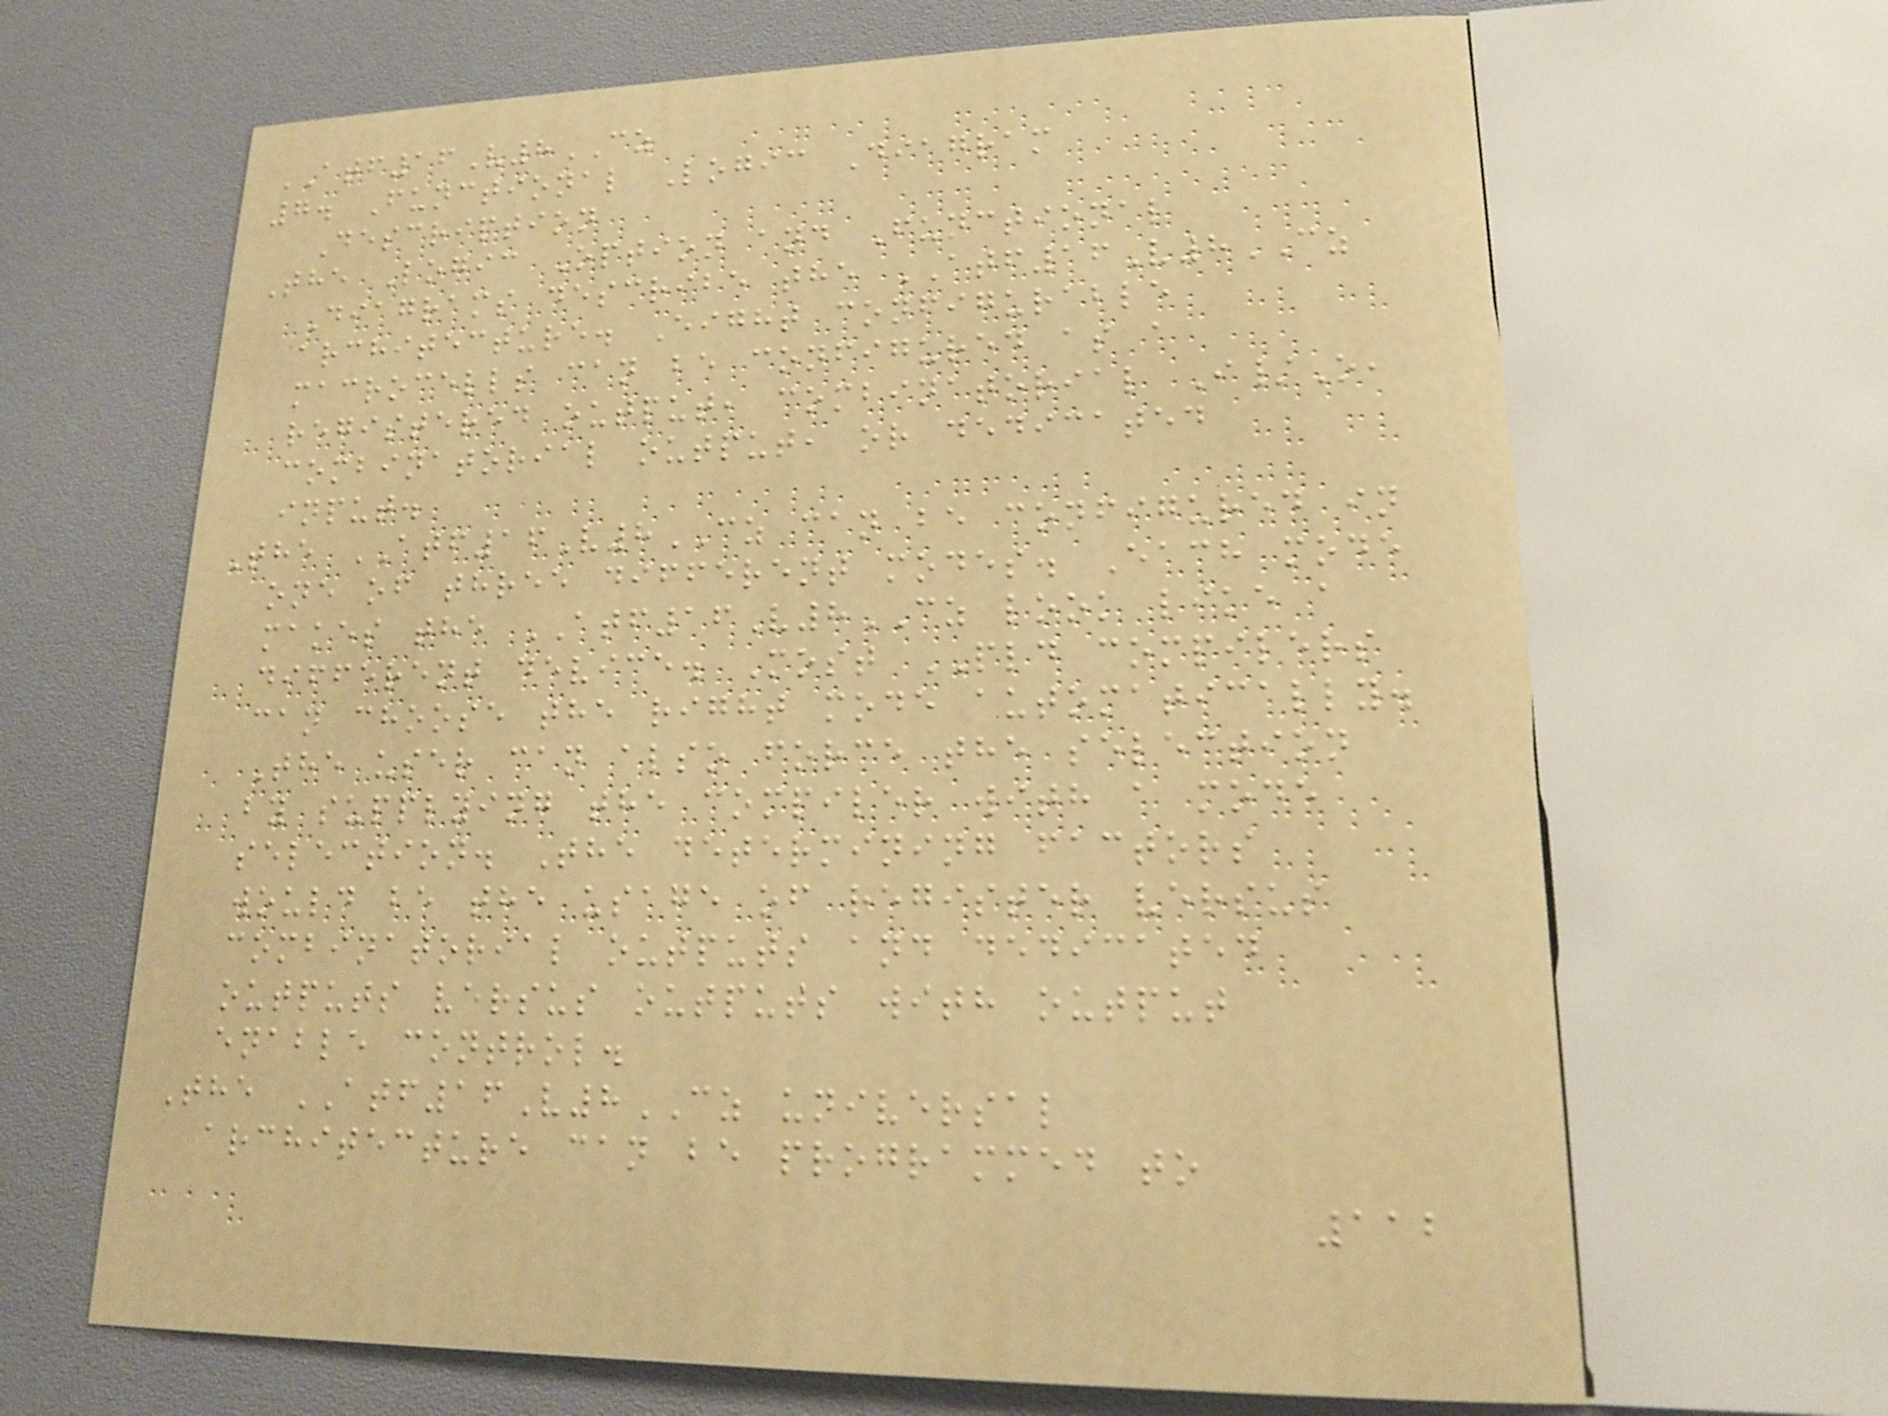ATF16V8CZ
7. Functional Logic Diagram
Description
The Logic Option and Functional
Diagrams describe the ATF16V8CZ
architecture. Eight configurable
macrocells can be configured as a
registered output, combinatorial I/O,
combinatorial output, or dedicated
input.
The ATF16V8CZ can be configured in
one of three different modes. Each mode
makes the ATF16V8CZ look like a
different device. Most PLD compilers
can choose the right mode automatically.
The user can also force the selection
by supplying the compiler with a mode
selection. The determining factors
would be the usage of register versus
combinatorial outputs and dedicated
outputs versus outputs with output
enable control.
The ATF16V8CZ universal
architecture can be programmed to
112
